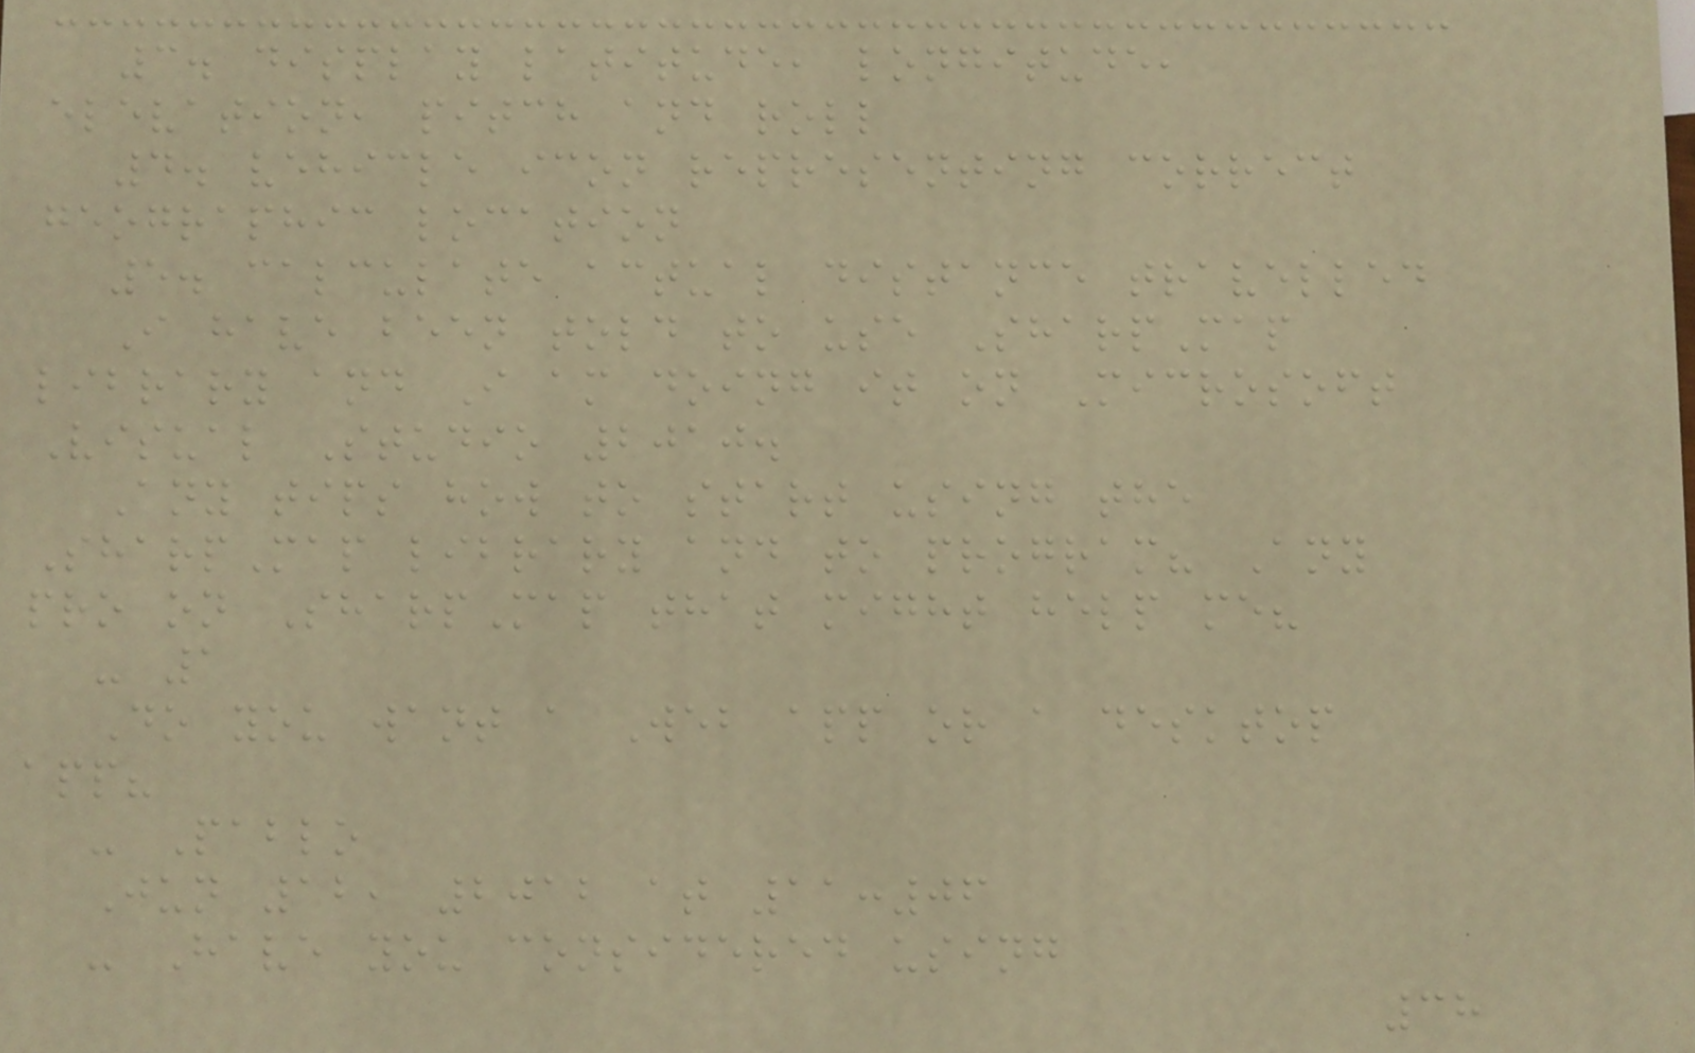3. display latitude, longitude,
elevation, pitch and roll
4. vehicle icon representing correct
geographic location
5. calculate actual distance travelled
I have been told to use SharpMap
library and I am doing it on Microsoft
Visual Studio 2010.
Any tips how to start using the
SharpMap library and to program? Any
pro on SharpMap that might help me?
- 1
Do you want a Web app or a desktop
app?
- Pablo
Jun 12, 2012 at 11:06
- Have you considered using
38
